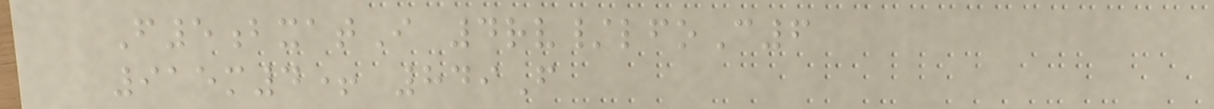F5bxatI 4rv/lfoC6
915m4+ 849F
